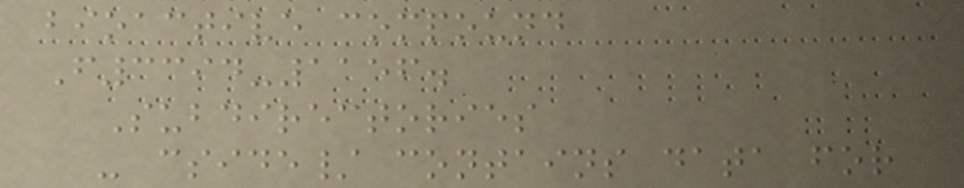bioactive compound
F3394-1156.
Subdirectories
- cside/ contains data for
